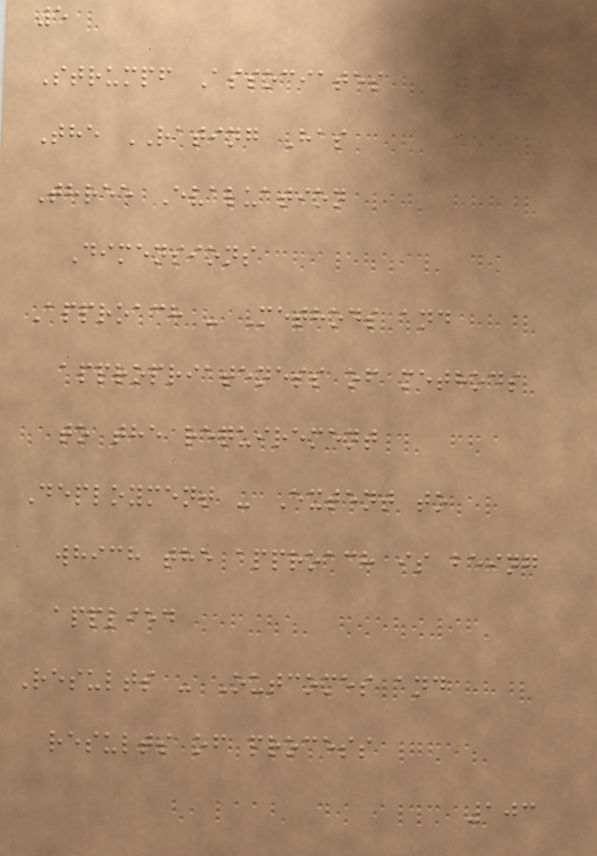5
Strumpf Associates
The RATING Has
Three Evaluation
Dimensions
Approach - Methods and
appropriateness of methods
to the requirement
Deployment - Extent to
which the approach is being
applied
Results - Outcomes and
results of process
103
